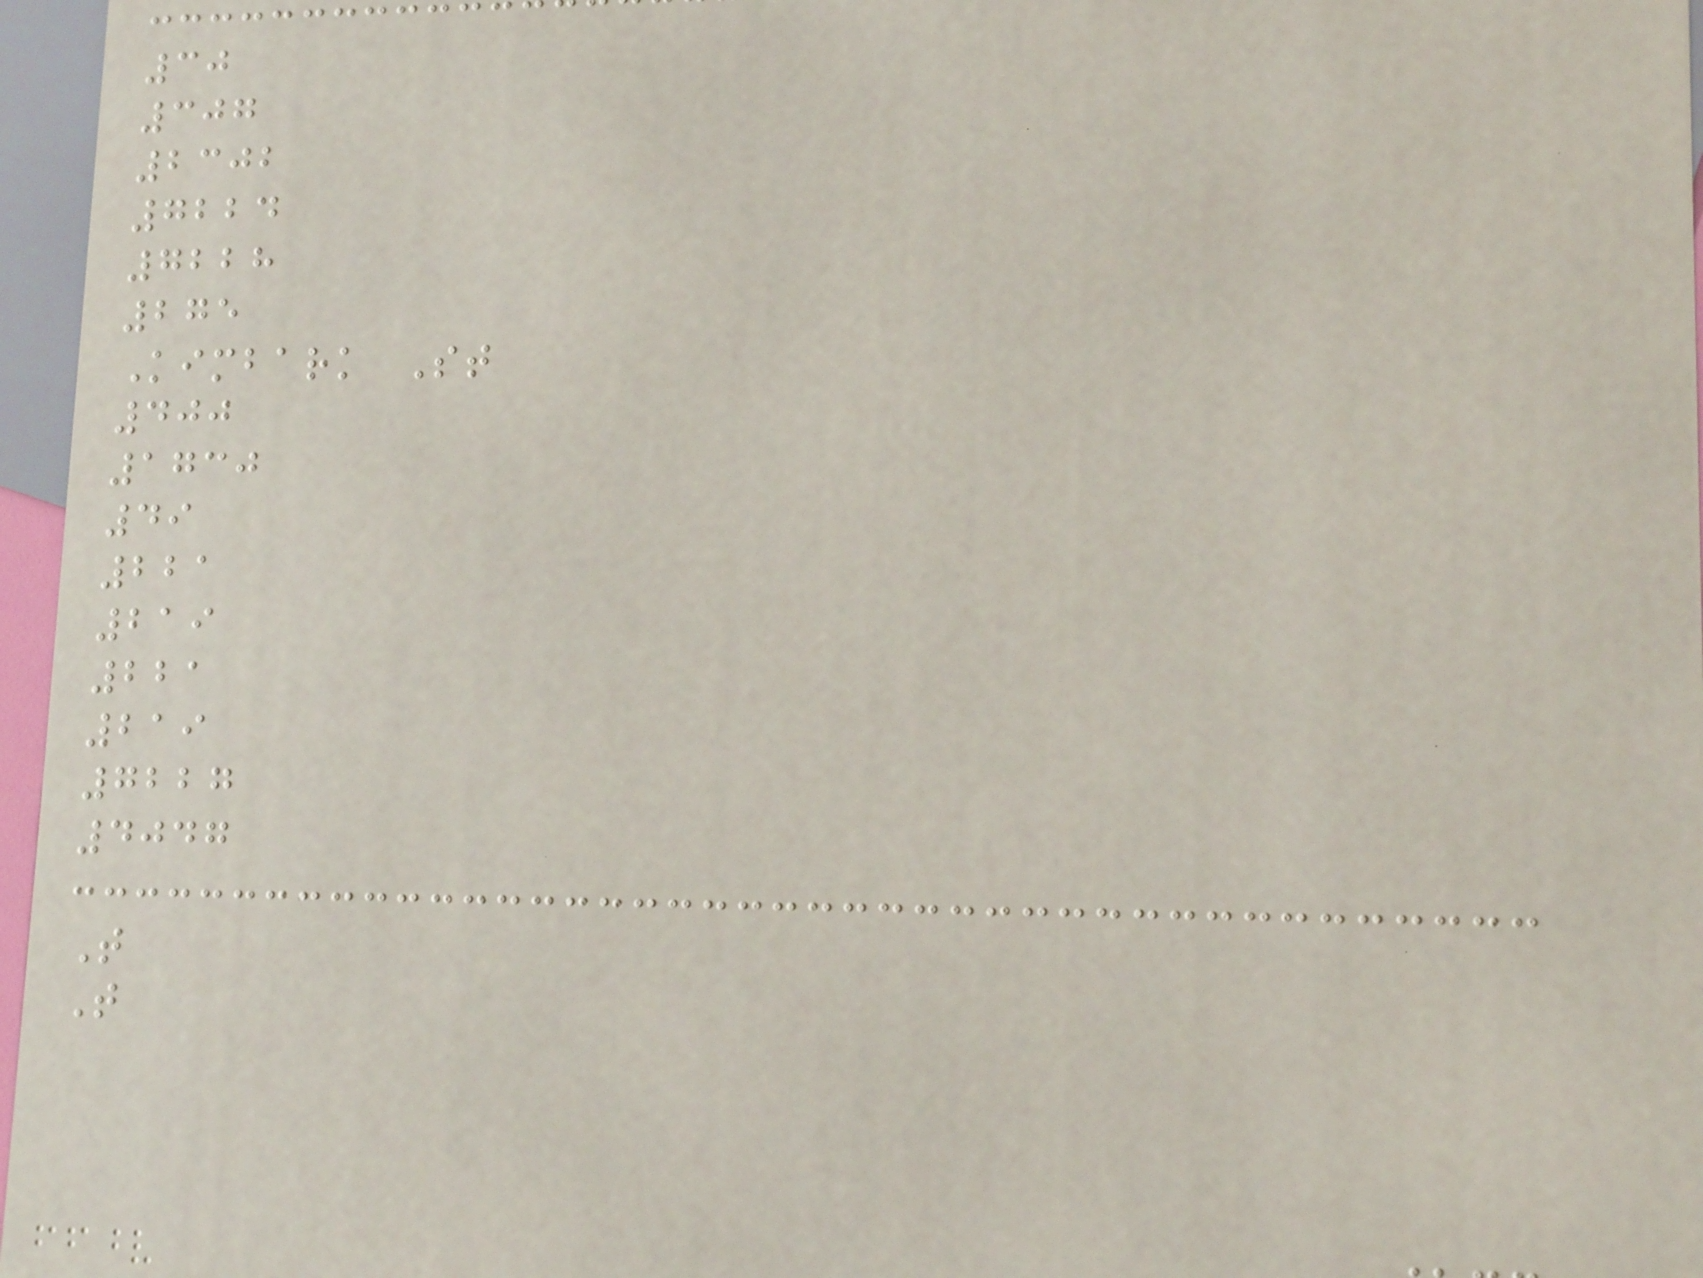30
307
2302
7224
7228
275
Kimbark St
400
1730
49
221
219
221
219
7227
4047
T
T
